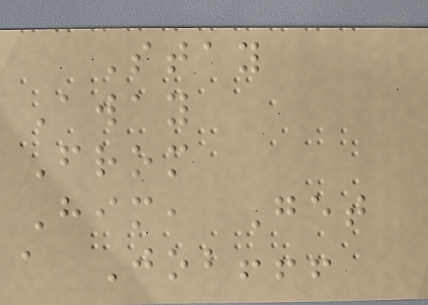Stay
Away
From
Him, Get
a Job!!!
